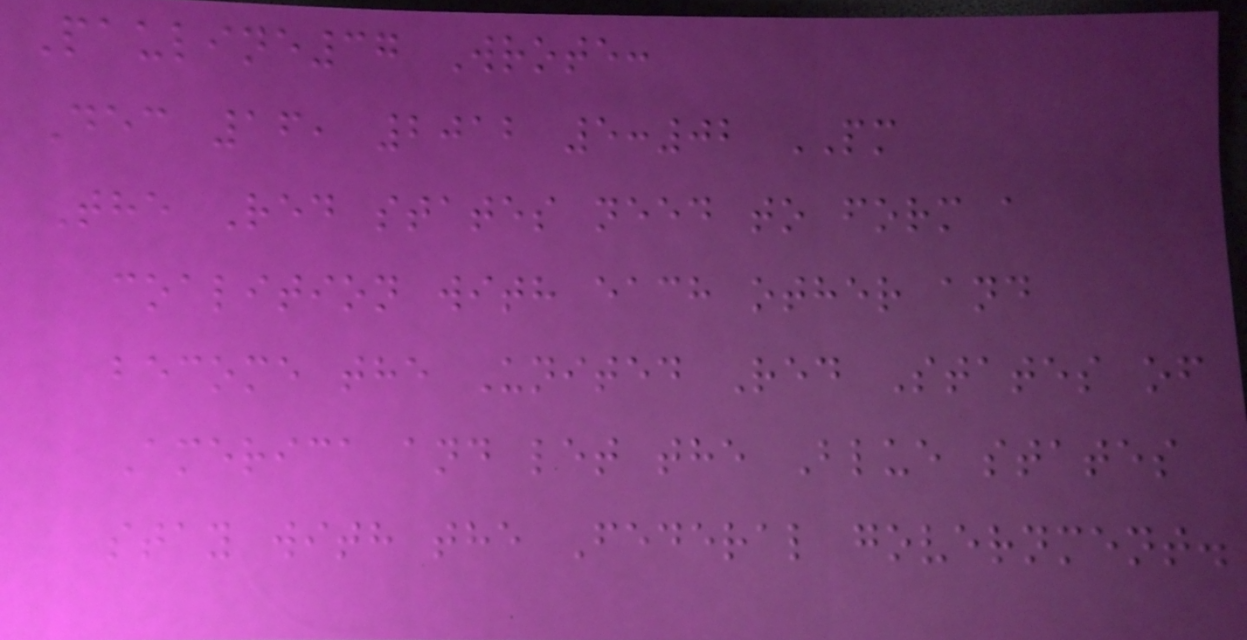Pauline37 Wrote:
Dec 16, 2012 5:02 PM
The Red states need to form a
coalition with each other and
become the United Red States of
America and let the Blue states
stay with the Federal government.
